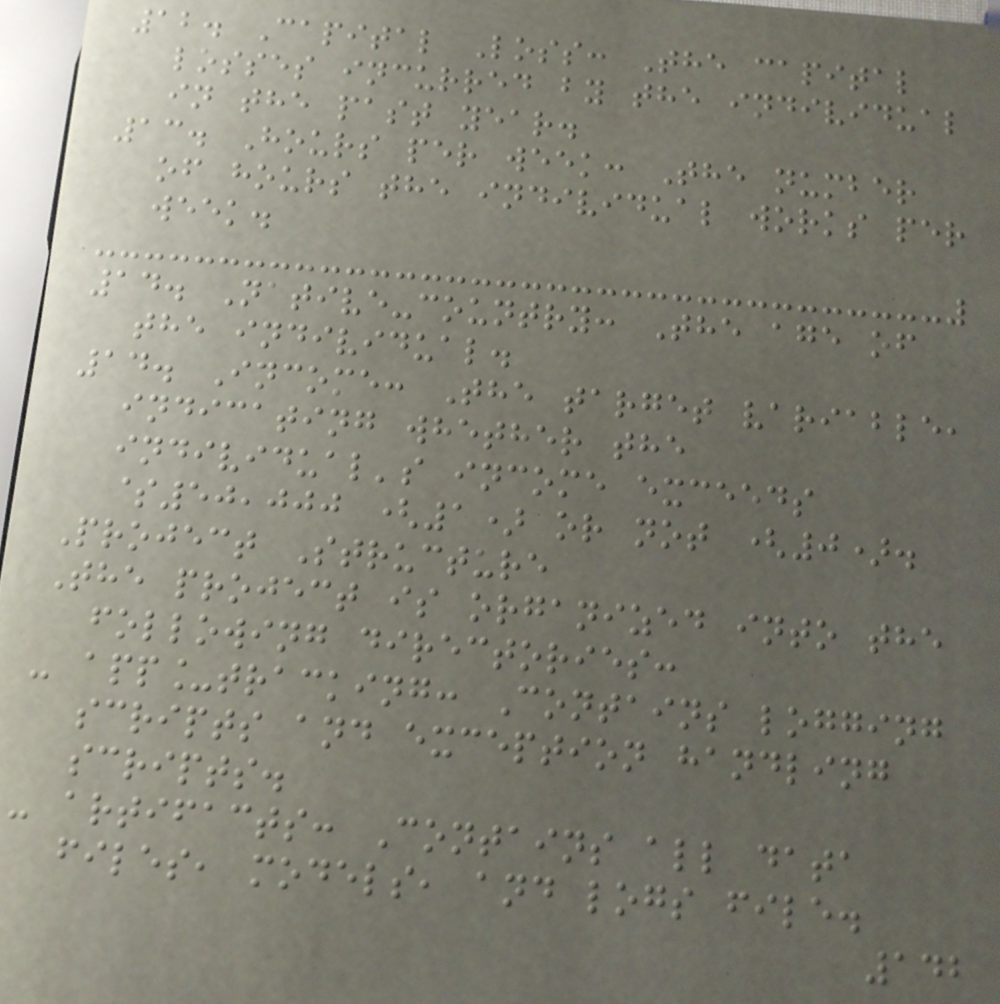12. Capital Loss: The capital
losses incurred by the individual
in the past year.
13. Hours per week: The number
of hours the individual works per
week.
14. Native-country: The age of
the individual.
14. Income: The target variable,
indicating whether the
individual's income exceeds
$50,000 (1) or not (0).
Project Structure
The project is organized into the
following directories:
- app_tracking: Contains logging
scripts and exception handling
scripts.
- artifacts: Contains all data
files, models, and logs file.
142
